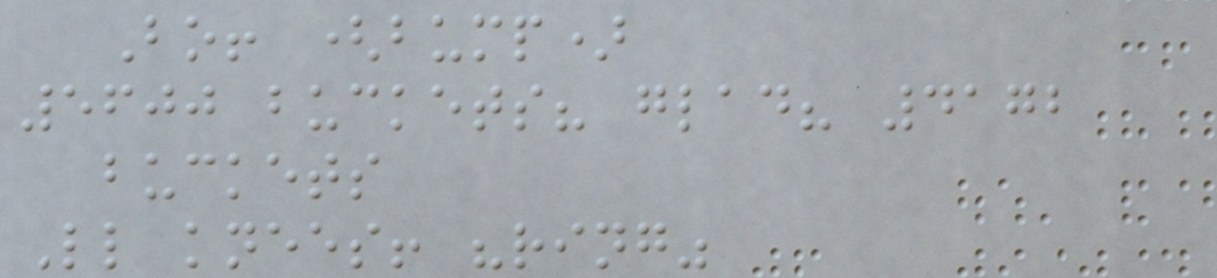Bo! (bump)
5600 buckets? glad? 4172
buckets
Ll knees! "ring"
